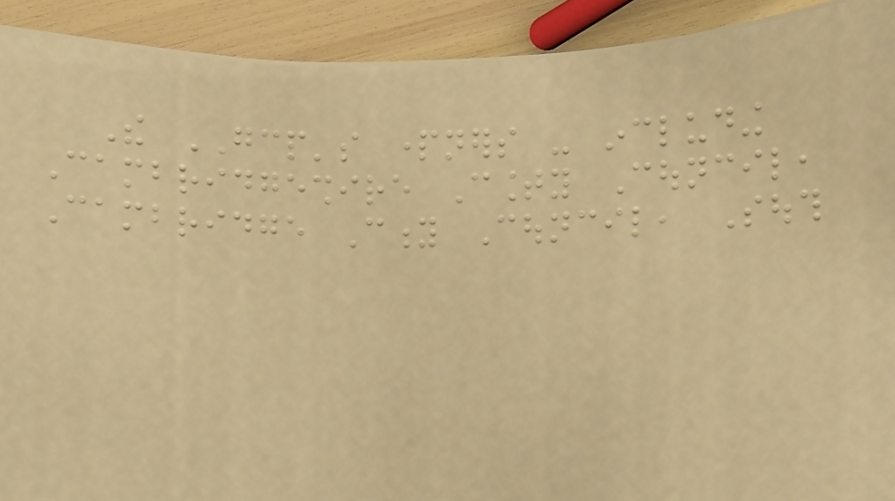The GCP's partners - including
Cambridgeshire County Council,
Cambridge City Council, South
